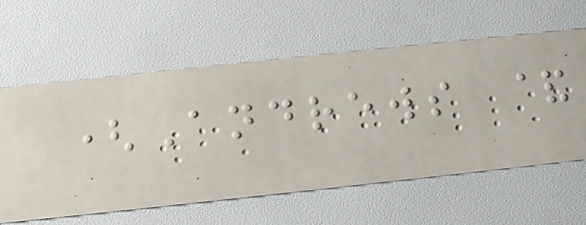(Andrews &
